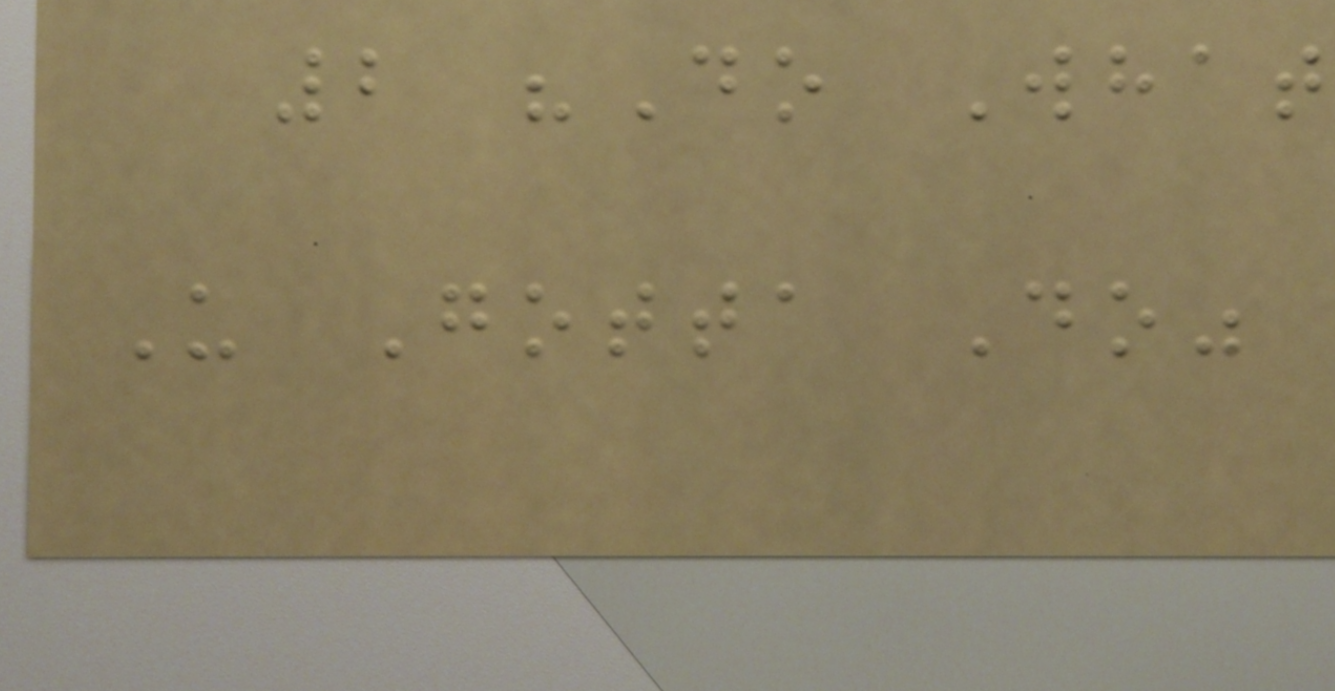2 "Do What
U Gotta Do"
